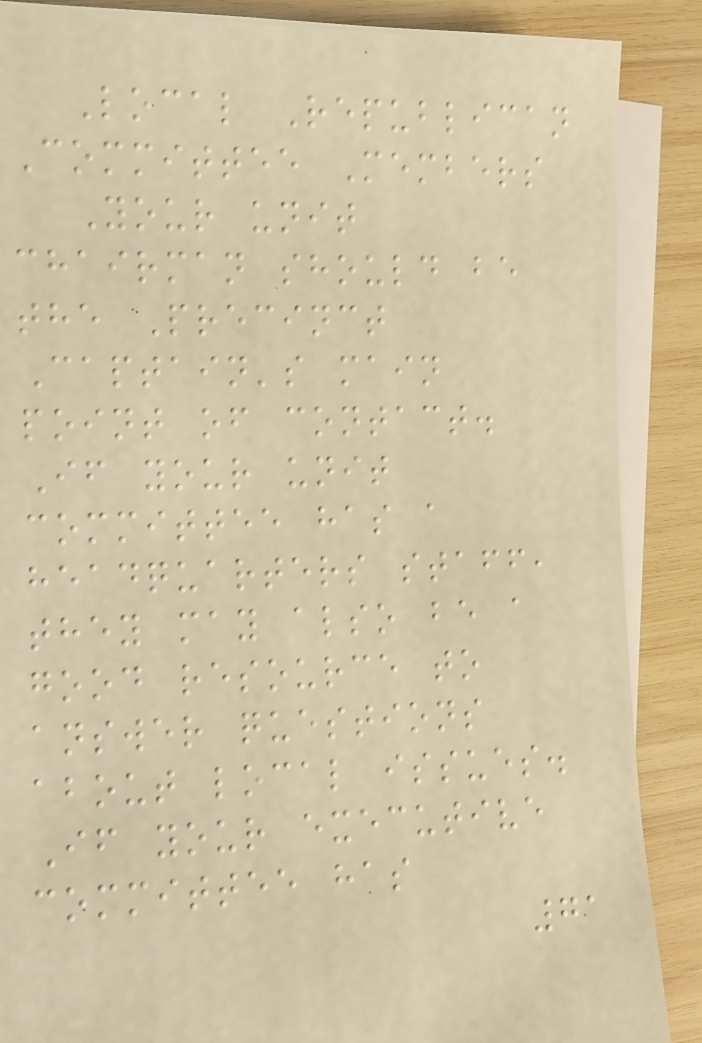Local Republican
Committee Members
Your unit
chairman should be
the Precinct
Captain's main
point of contact.
If your unit
committee has a
headquarters staff,
they may also be a
good resource to
answer questions
about local issues.
If your executive
committee has
71
